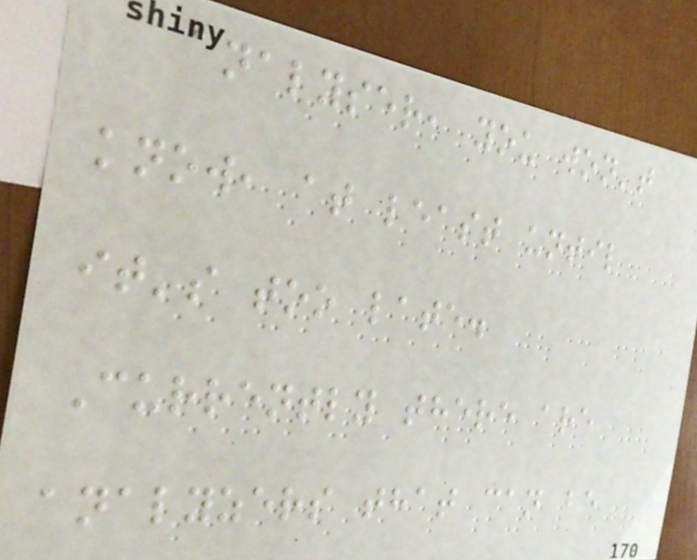analyser, you won't
know, at least until
it's too late.
Currently there are
analyzers that can be
